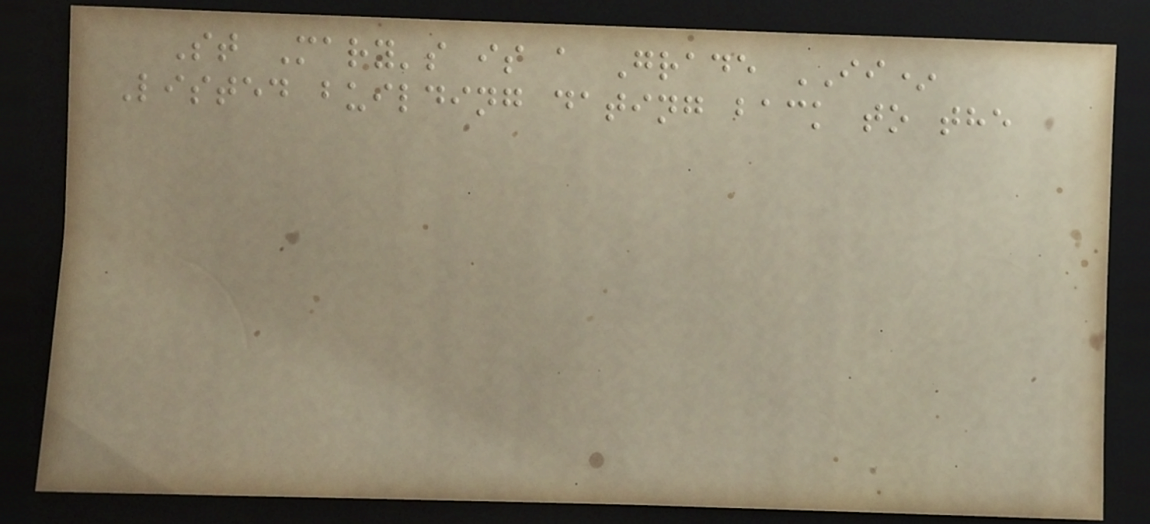St Mary's is a Grade II*
Listed building dating back to the
